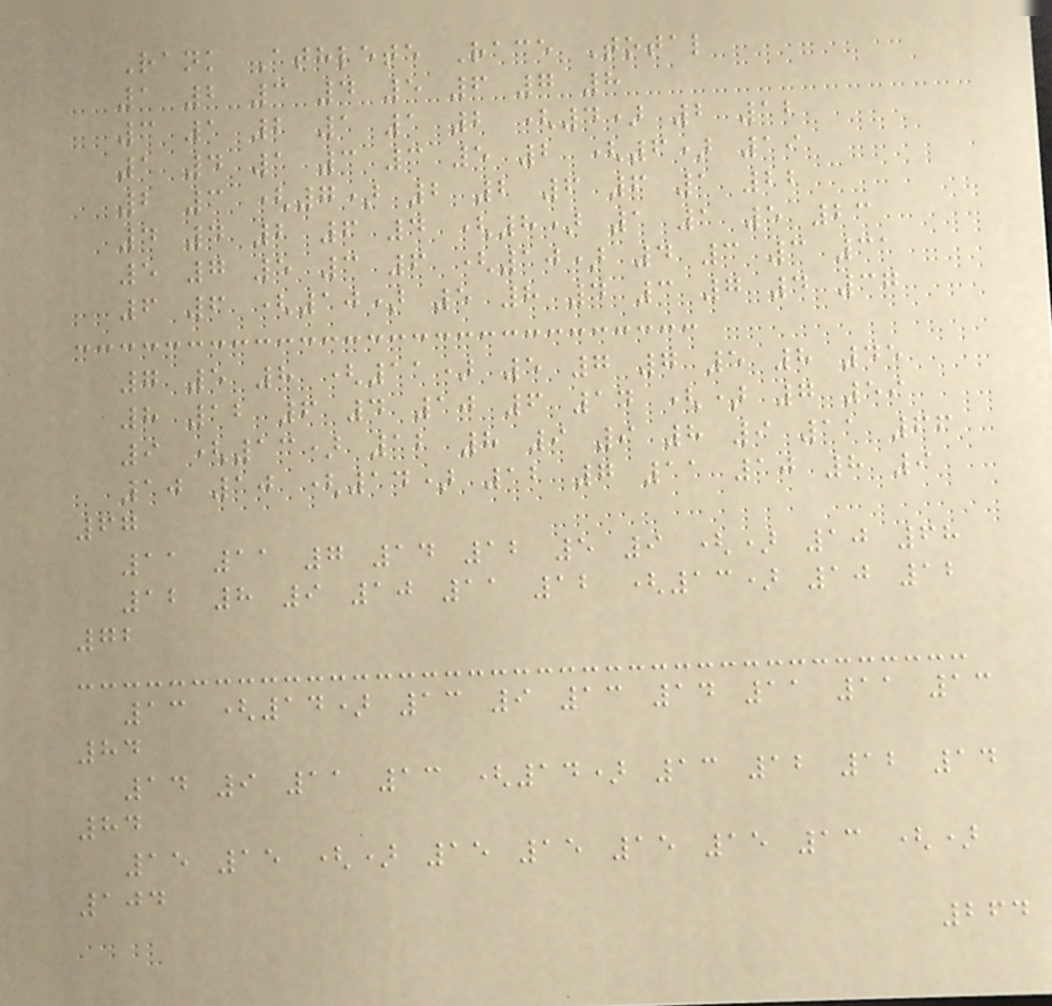Rank Athlete Race Total
1 2 3 4 5 6 7 8
3 1 2 1 1 2 (4) 2 12
1 4 1 3 3 5 2 (6) 19
2 3 (7) 2 2 6 6 1 22
4 4 2 6 4 (8) 1 1 5 23
5 7 5 3 6 (10) 4 3 3 31
6 6 (10) 5 8 4 3 7 4 37
7 5 8 (11) 5 7 7 5 8 45
8 12 6 4 10 6 14 () 7 59
9 (13) 12 8 9 9 8 9 11 66
10 10 (14) 12 7 11 10 8 9
67
11 11 7 14 12 5 9 () 10 68
12 8 9 10 11 12 (13) 10 12
72
13 (14) 13 9 13 14 11 11 13
84
14 9 11 13 (14) 13 12 12 14
84
15 15 () 15 15 15 15 13 ()
104
264
